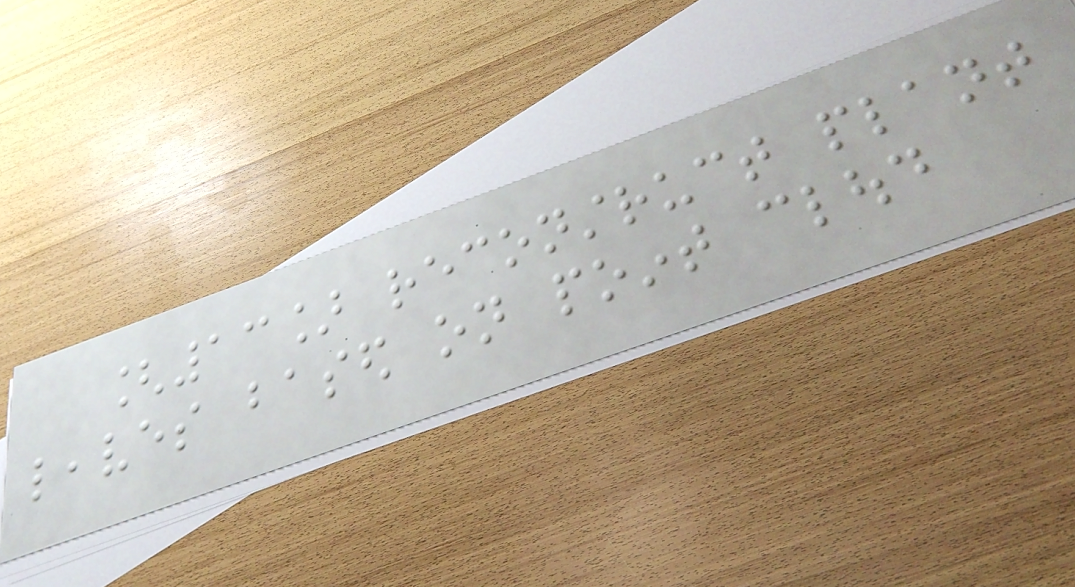[13] reconstruct plant
leaves based on point cloud
